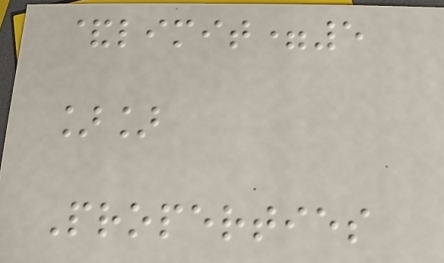&limit=5
]]
Properties
